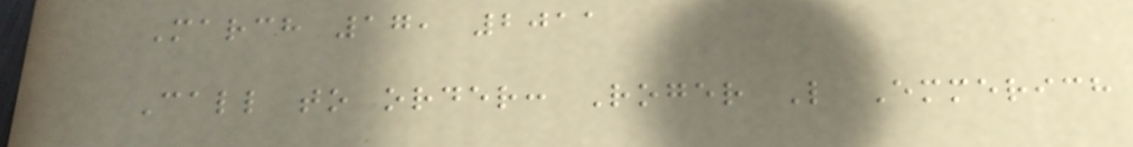March 17, 2011
Call to order: Roger L Emmerich
